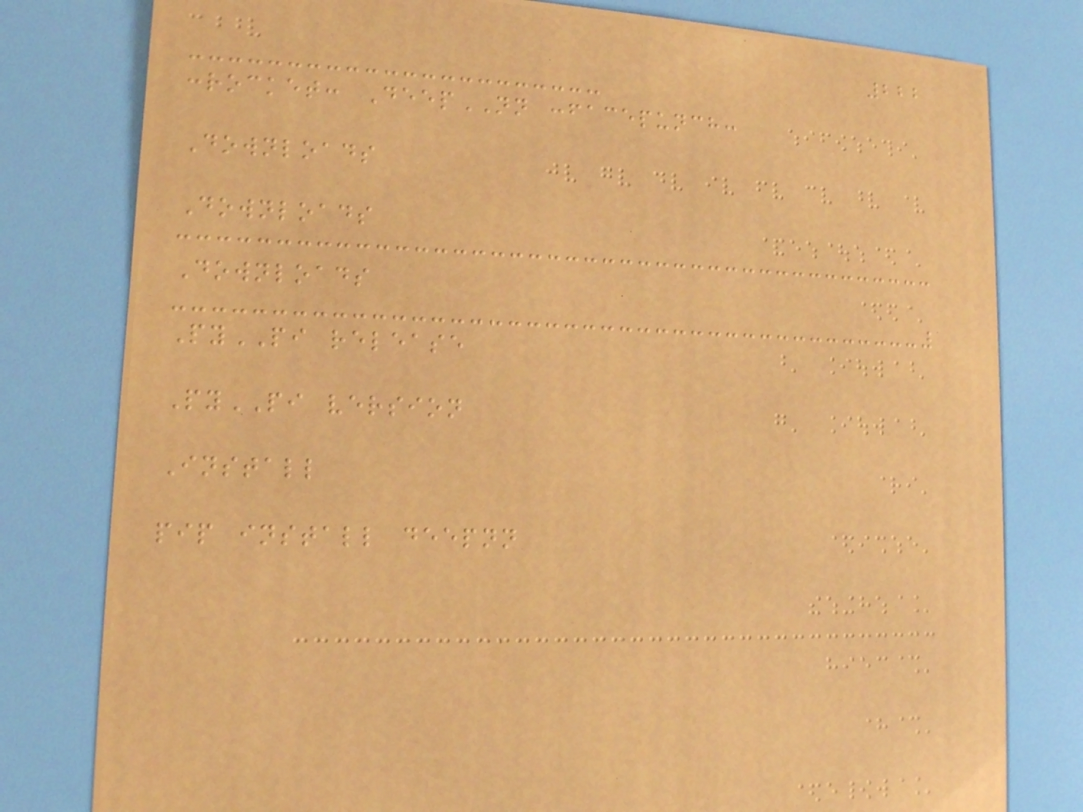222
:rocket: DeepNN :facepunch:
Downloads
Downloads
Downloads
PyPI release
PyPI version
Install
pip install deepnn
